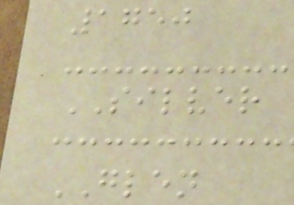1750
SILVER
GLEN
